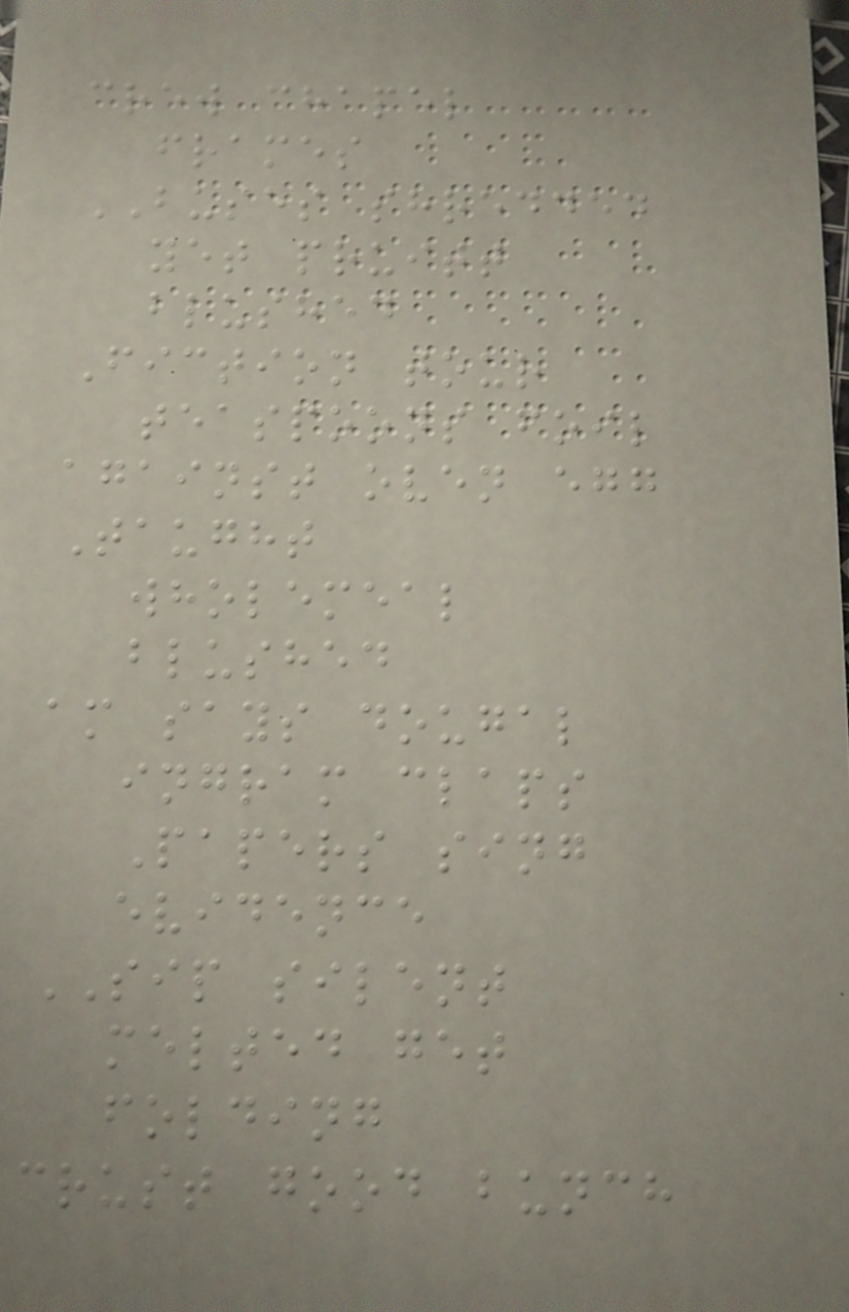crew chapel
frames
BUSES shredded
yet pruitt
blushed
Fiction tour
teaspoons foil
against oven egg
Taught
wholemeal
blushed
am says dougal
ingram claps
Papers sing
evidence
SIP silent
melted get
folding
crust good bunch
